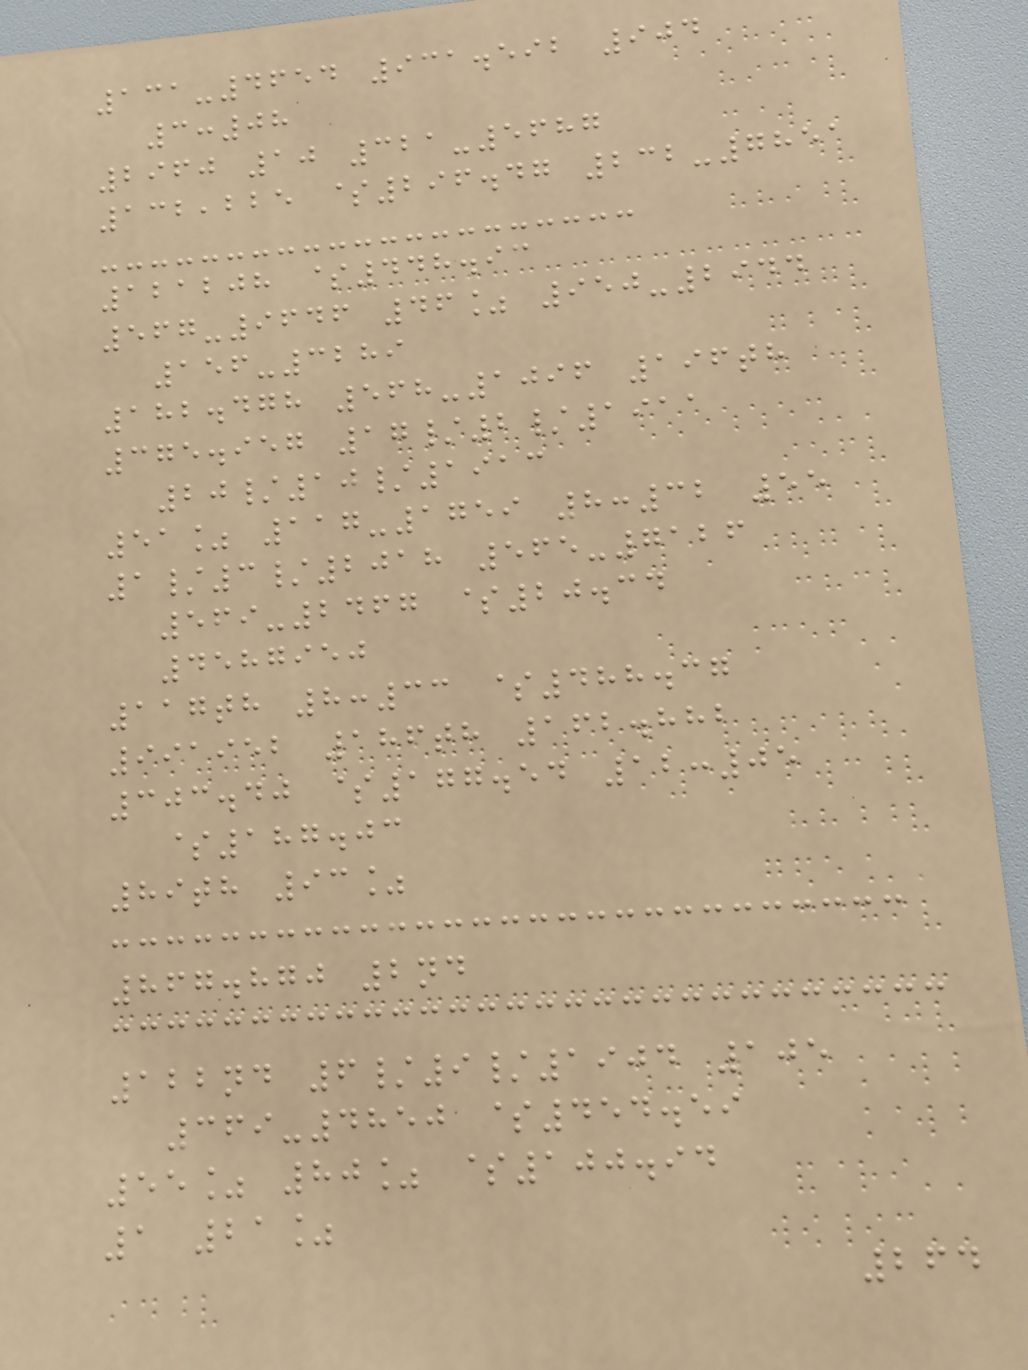131-4654 931.592 904
3:08
2960 10 321-5687
132,225 $296.47 232-7851
121208 $448.93
567-9646 46% 950-2944
156-3289
182.478 568-1096 196th
375.957 17/2/1911
20/10/1913
51% 117-1759 8:32 55
1/3/2018 565-7126
569-2467 $20.34
4587950
117th 8:33 $488.37
991952 186th 162.882
303.40 $177.54 12:05
$187.03
89th 93%
867.870 2nd
122nd 6/9/1904 105
369-4850 $454.59
55% 80% $100.94
1 21%
264
